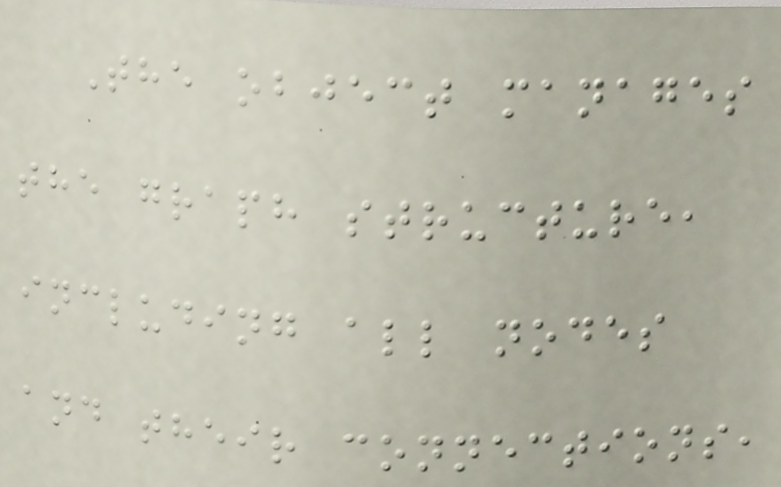The object manages
the graph structure,
including all nodes
and their connections,
